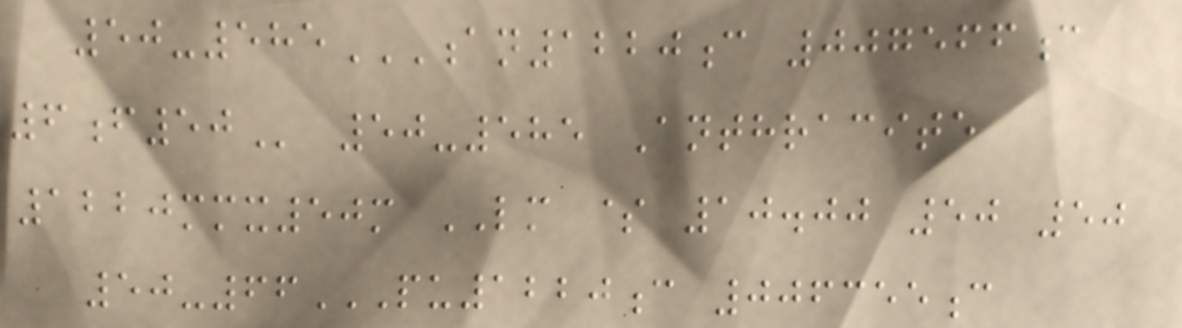50-585AN1220C 007566C
6F50 50-585 Anthracite
1220mmx50m LM $ 10.00 50 50
50-66PU1220C 006355C
